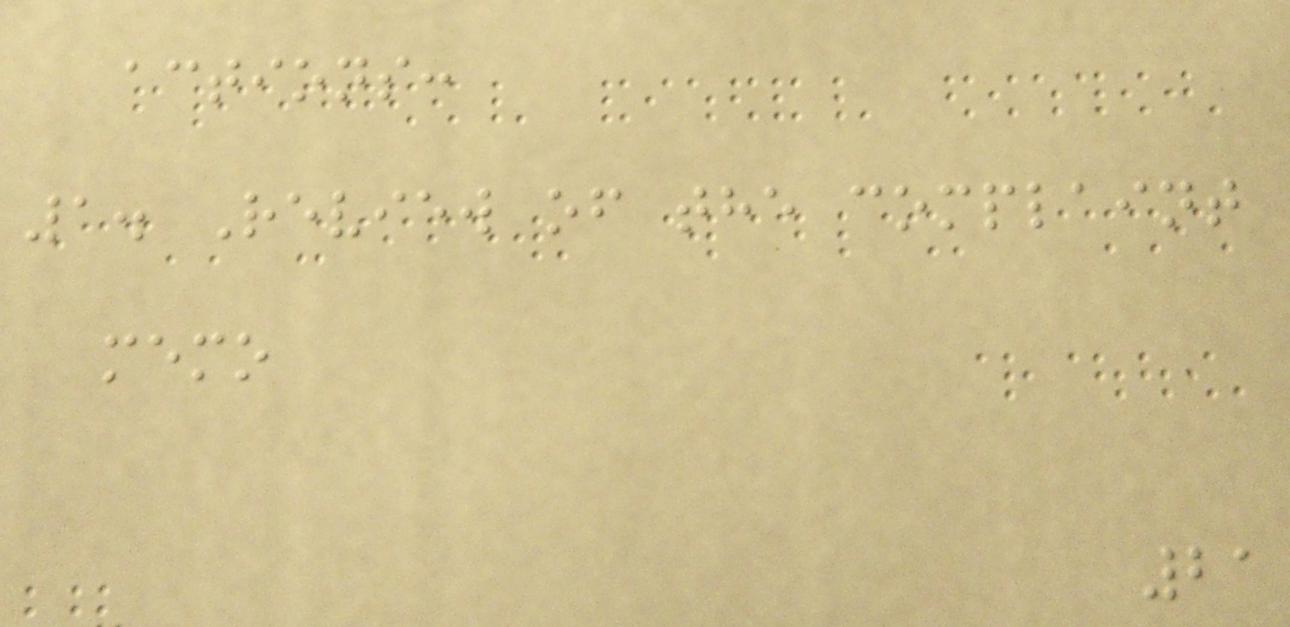actions:
1. Review of the complaint
memo
21
